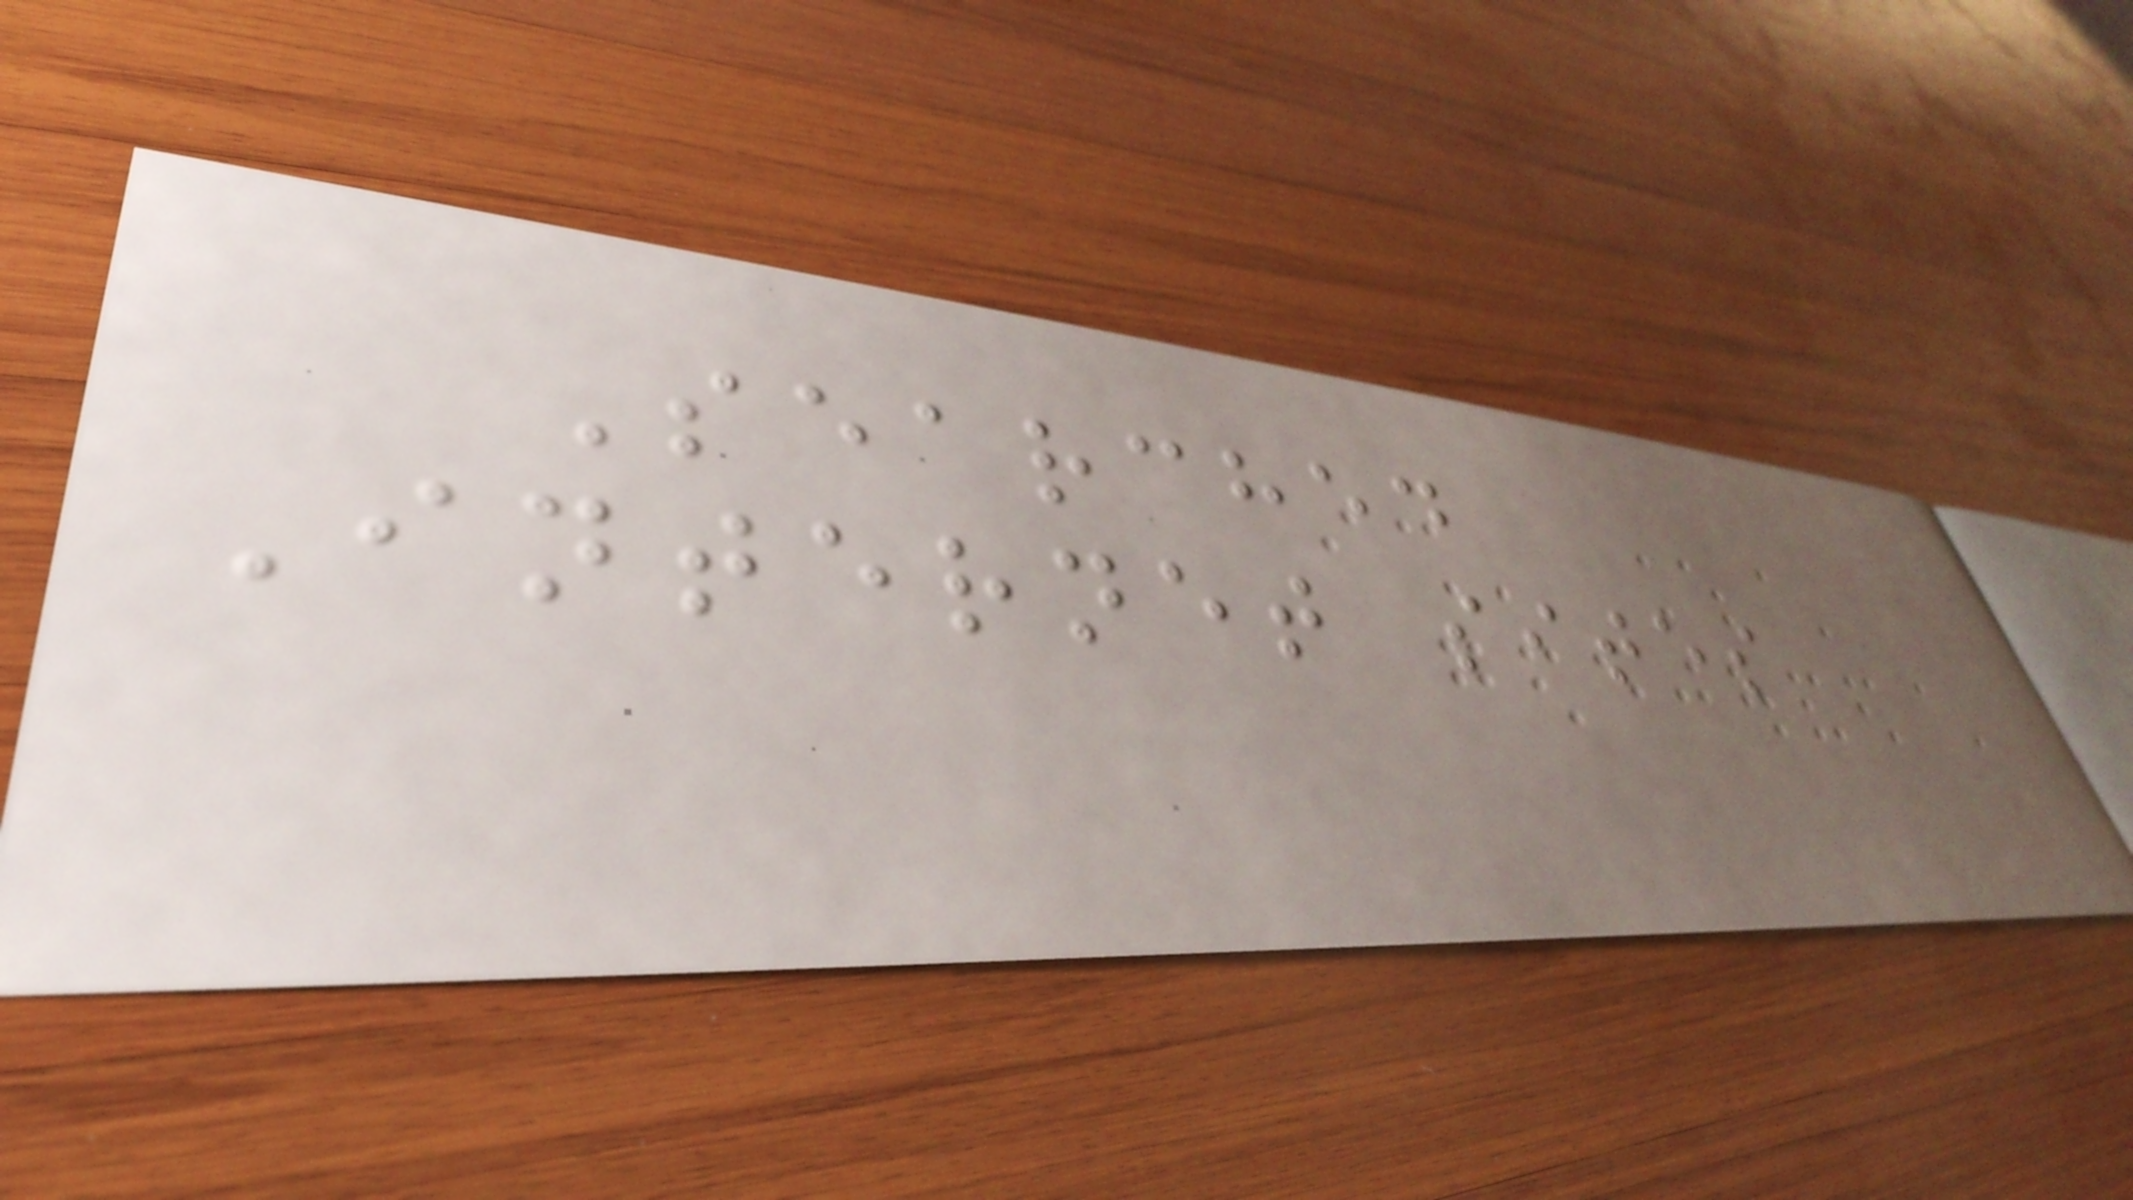Searched
Internet sites
